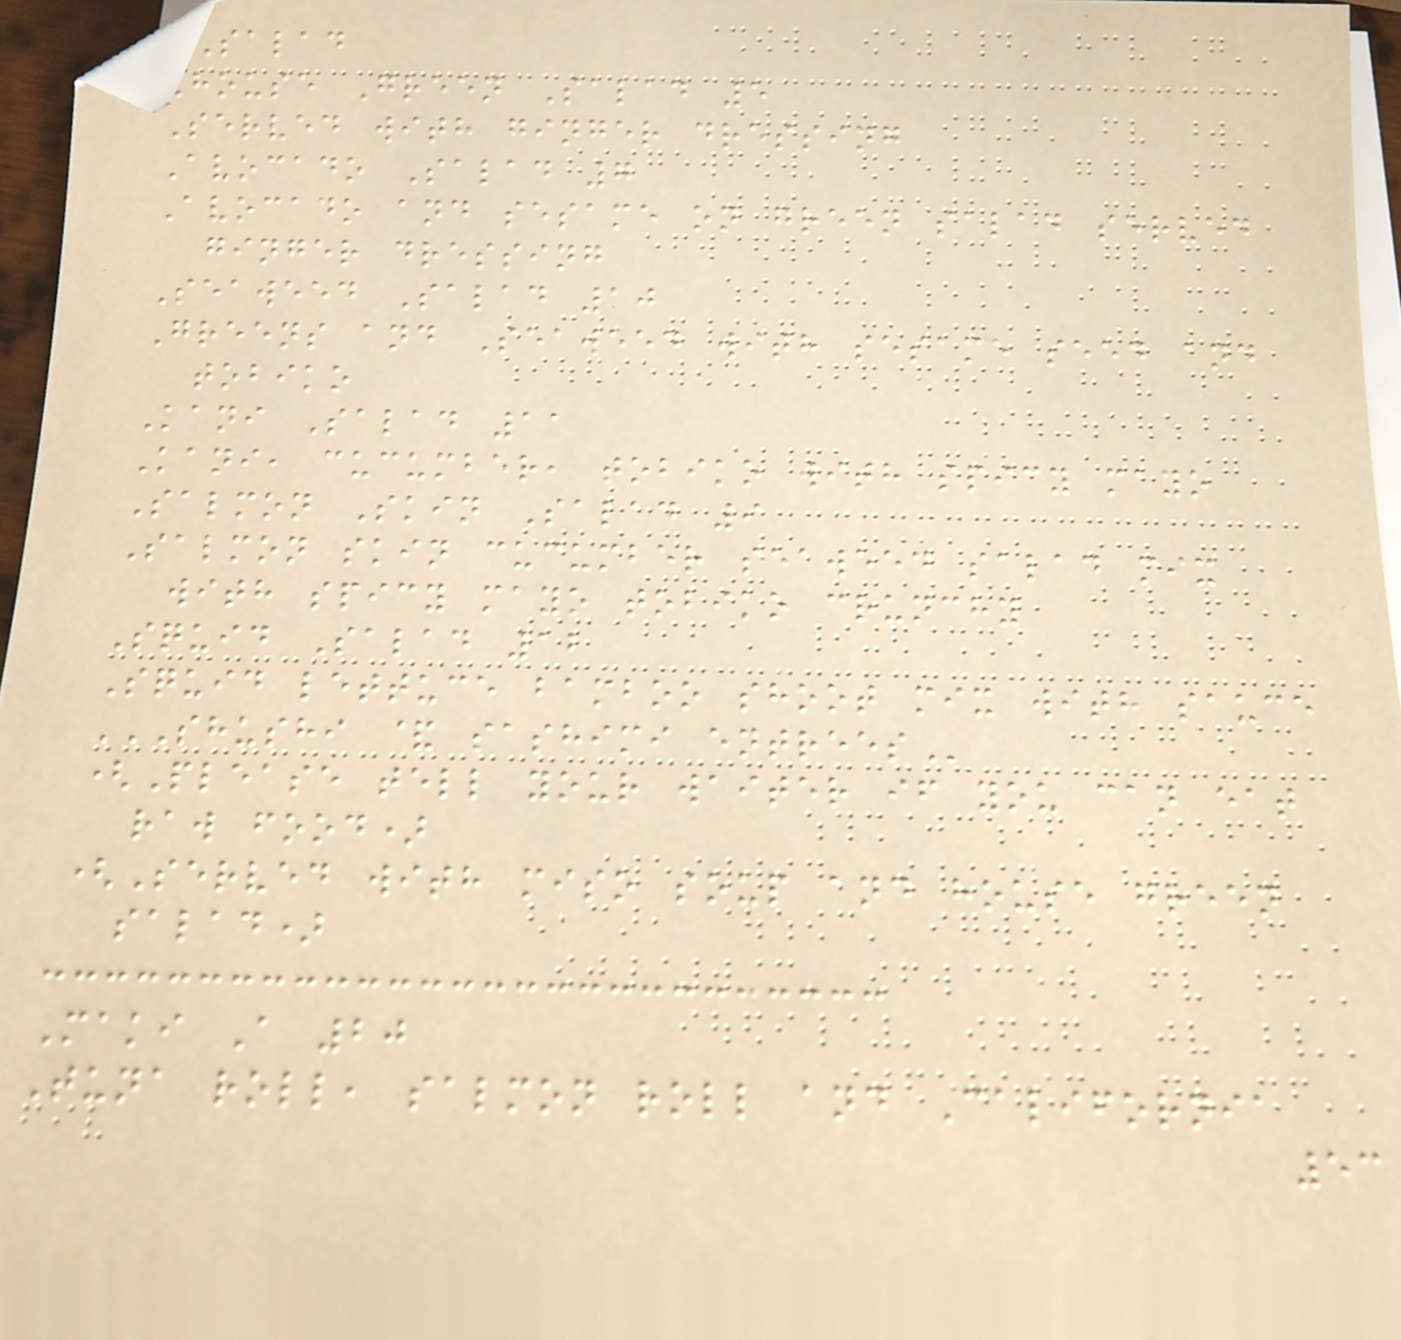SALAD
House Green Salad 5
Served with ginger dressing
Avocado Salad 7
Avocado and sesame on green salad served
ginger dressing
Seaweed Salad 10
Greens and Seaweed with sesame seed and
tobiko
Kani Salad 11
Kani, cucumber, tobiko with spicy mayo
Salmon Skin Salad 9
Salmon skin cucumber seaweed salad mix
with spicy mayo tobiko crunchy
Squid Salad 12
Squid lettuce bamboo shoot mix with sauce
SHUSHI & SASHIMI ENTREES
(Please tell your waiter if you can eat
raw food)
(Served with miso soup and house green
salad)
Maki A 20
Tuna roll, salmon roll and California
53
